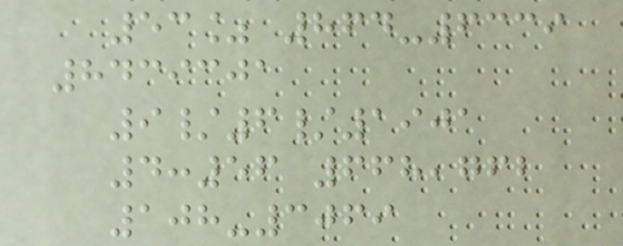53% 864-6339
8439301
9/6/1901
4:56 668,762
108-3069
